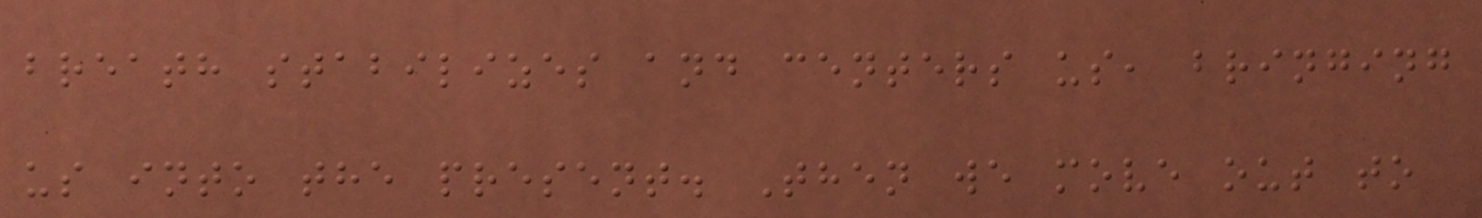breath stabilizes and centers us, bringing
us into the present. Then we move out to
